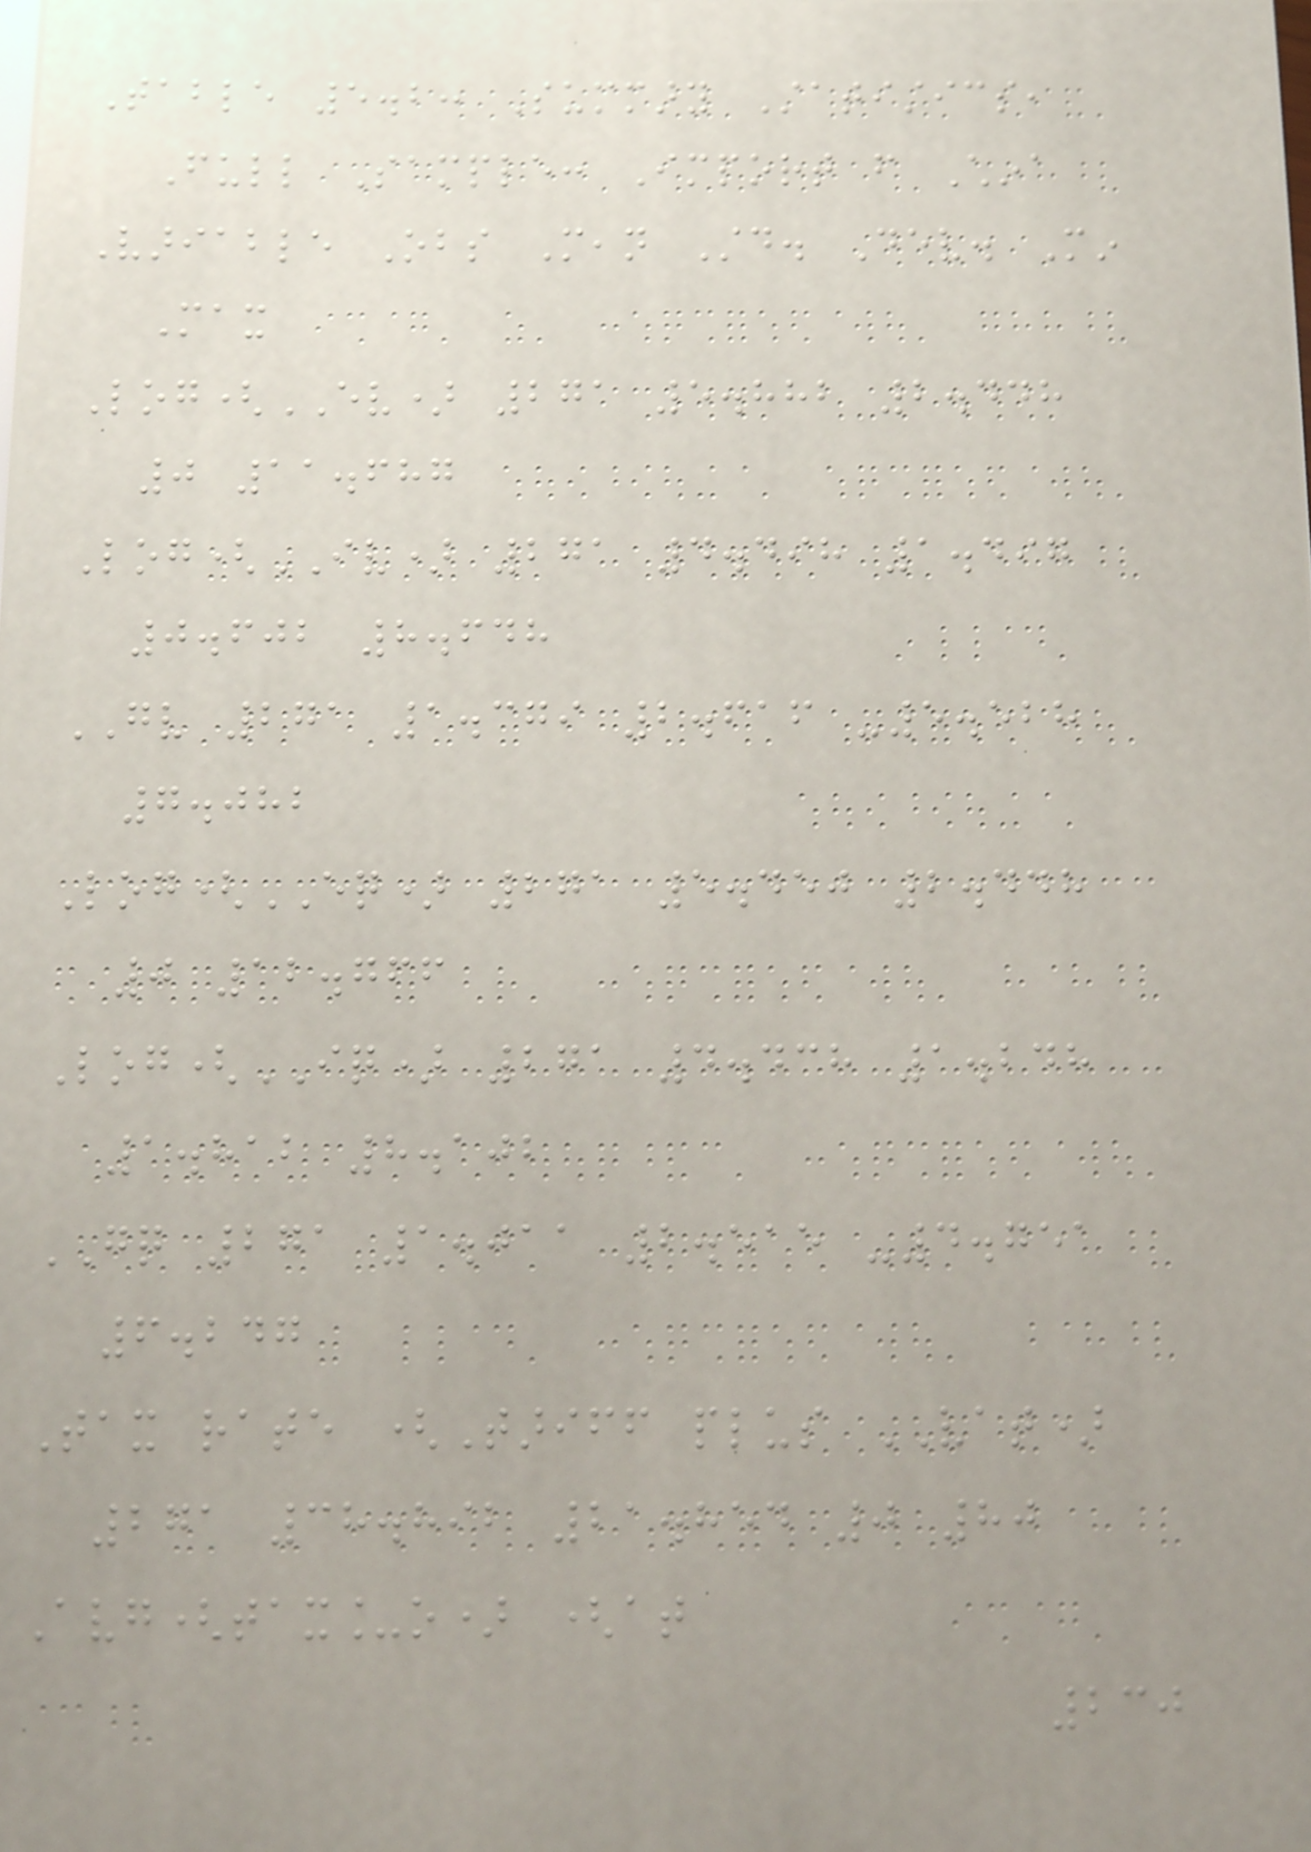Table 5.2: Summary Statistics,
Full Sample: Import from China
Variable Obs Mean Std. Dev. Min
Max
Log(EV) 271 5.882 2.448
0 11.687
Log(IV) 271 4.498 1.497
0.602 8.648
GV 271 1.379 2.616 -5.528
7.082
Log(EQ) 271 5.450 2.448
0 12.766
Log(IQ) 271 4.438 1.248
1.812 8.102
GQ 271 1.011 2.515 -4.751
6.247
Tax rate (Tariff plus VAT)
271 38.892 21.854 0 80
Avg(tax_o) (at
230
